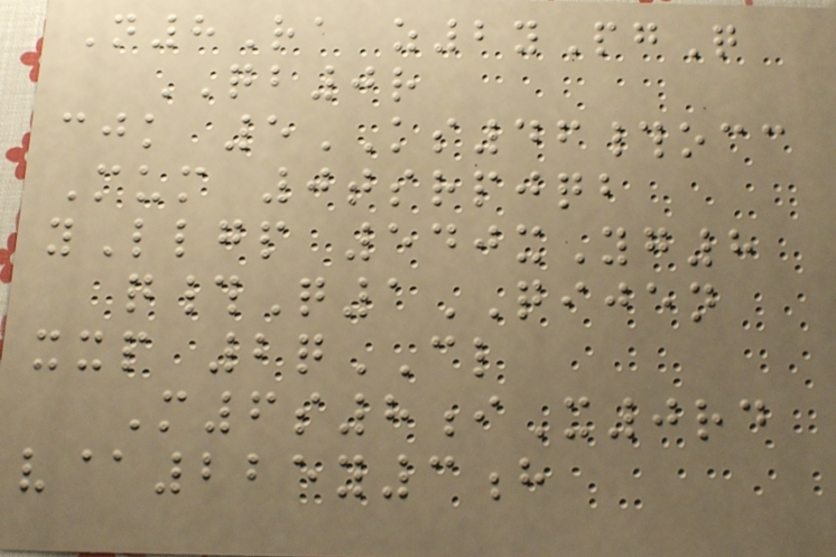N8Ra z2yPgQ
QB0r
cjk 5KS46#occ
Mum 0tsrpjqb
yLlgp 540xYg8
q#Q1QIJEN
xxp 2qCL
M6s8iX0rd
v@225y3h
